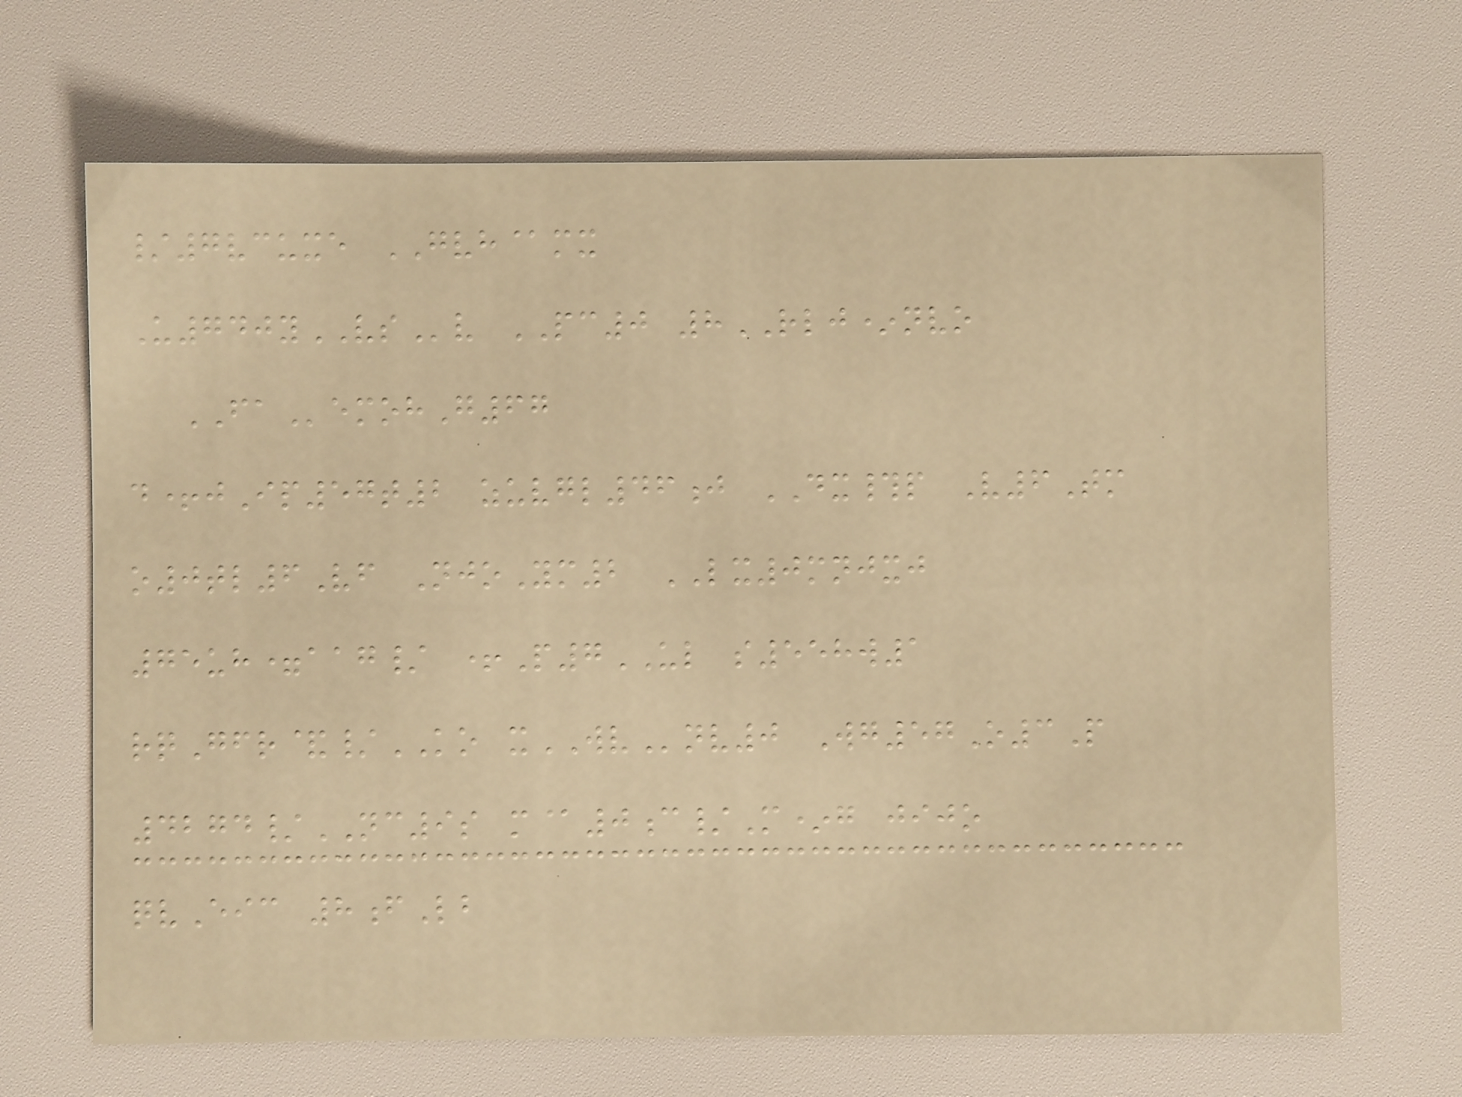/7vcuxe GVH@mx
U740yVSv PC0 8RLJ*nvo
FAemohG67
d+jIp57t2 zuvgl46j DX#p V6Tm
o0tl6Vf NjoYm2 LX0mnjxj
75uh=aag/ +P7UL s558w1
rqGfr&/KO xWVnv0 Wg57O3P
4274/NC9s m@0c/M*g jijo
qvEic 8fLb
